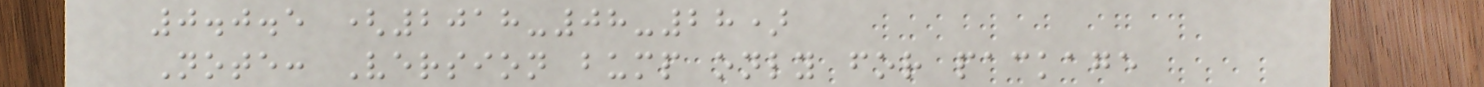0.0.5 (2018-08-28)
Note: Version bump only for package
